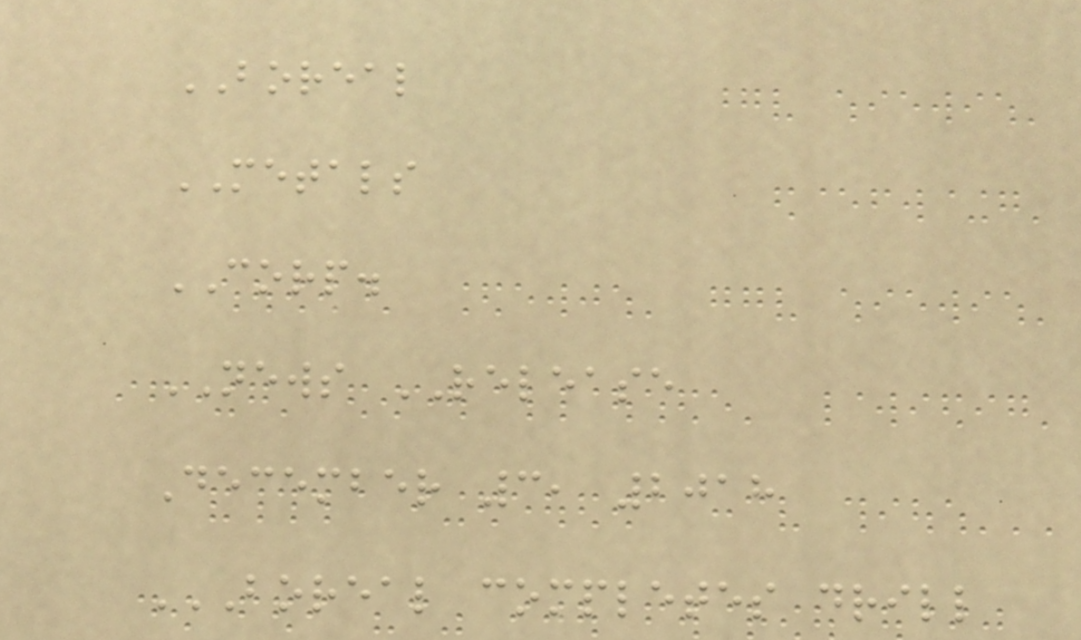BOREAL
METALS
CORP.
NEWS RELEASE
December 3, 2018
BOREAL COMPLETES DRILL
